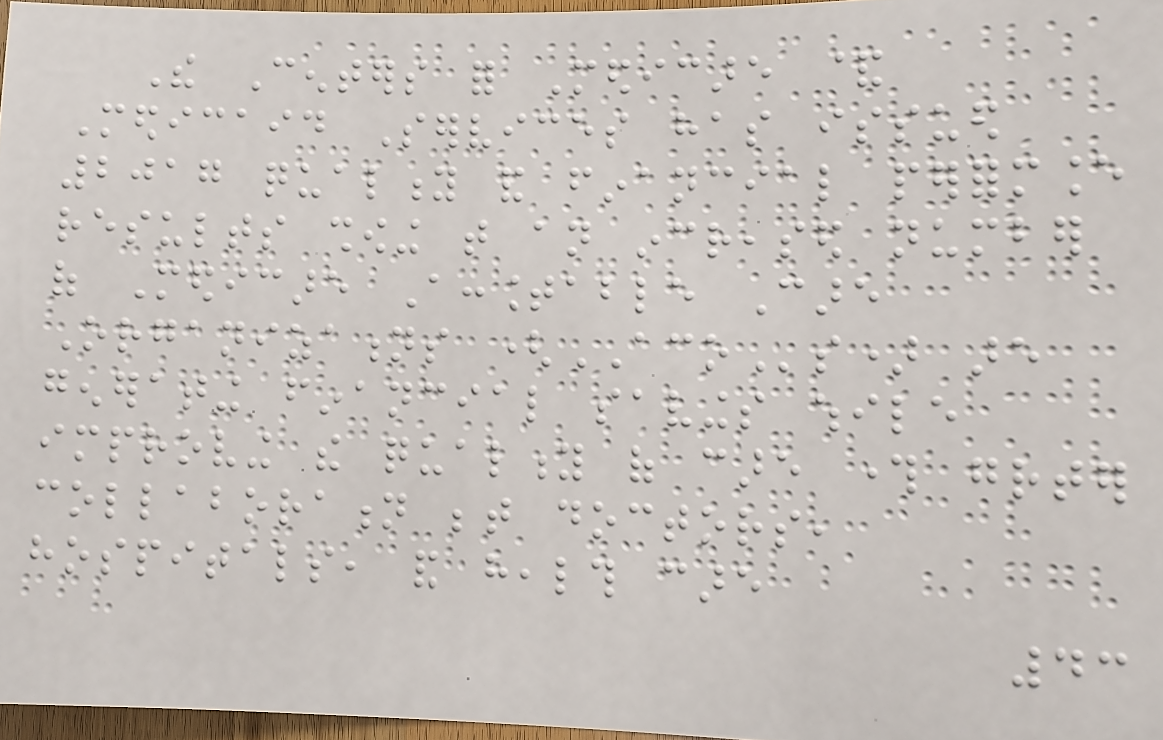The Centers for Medicare &
Medicaid Services has issued
2017 quality and financial performance
results showing that an increased number
of Medicare Accountable Care
Organizations (ACOs) are
generating financial savings while
improving the quality of care through greater
collaboration between doctors,
hospitals, and health care
43
